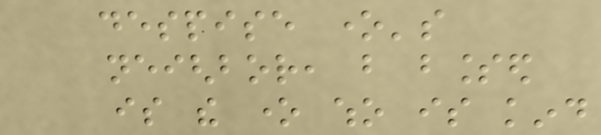despise one's
neighbor, but blessed
is the one who is kind
